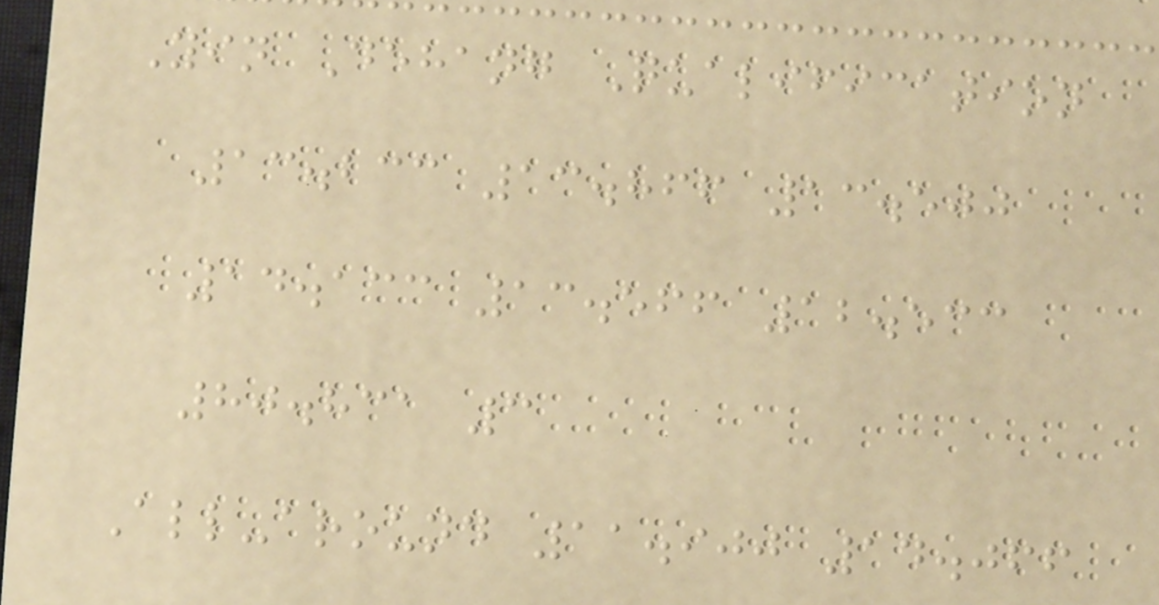Yin Dehang Qualification
13.233 13.866 13.500
14.133 13.566 12.533
80.831 3
All-around 11.900 14.066
